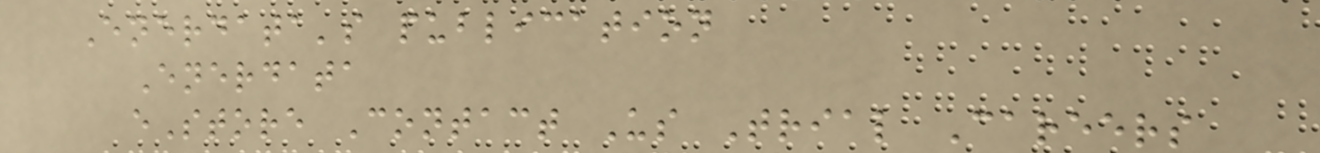Enerdata's publication
Enerdata
eStore Contact Us Trial Careers
